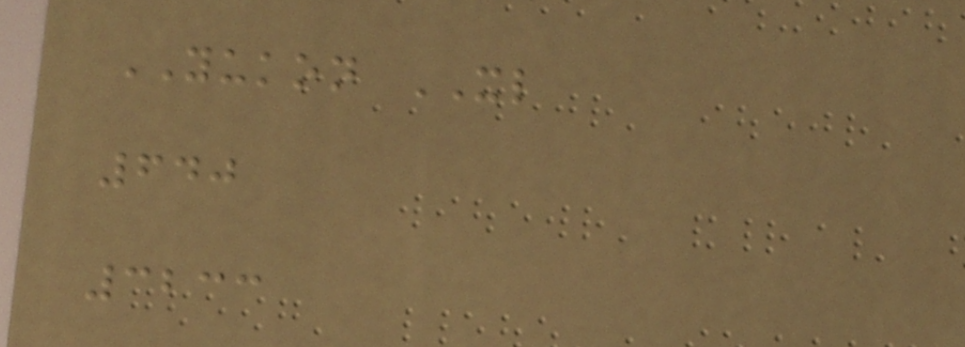YUKON XL
640
3233
